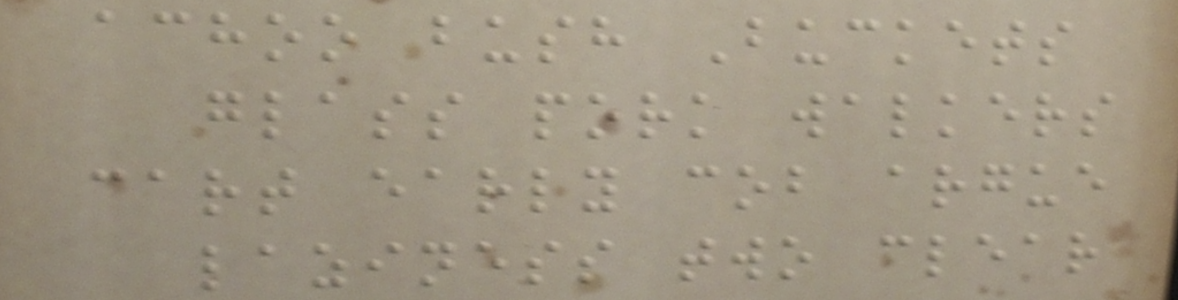achoo bush Buckets
glass pork walkers
cart early cob argue
laziness two clear
